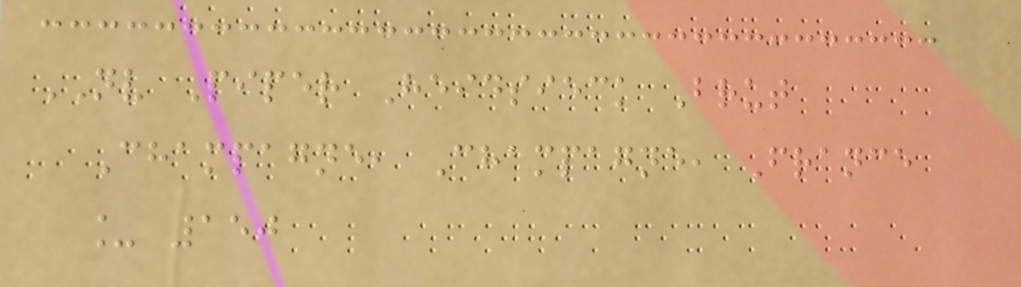NV Piper Heidsieck Brut
Champagne, Champagne, France
_ 150
